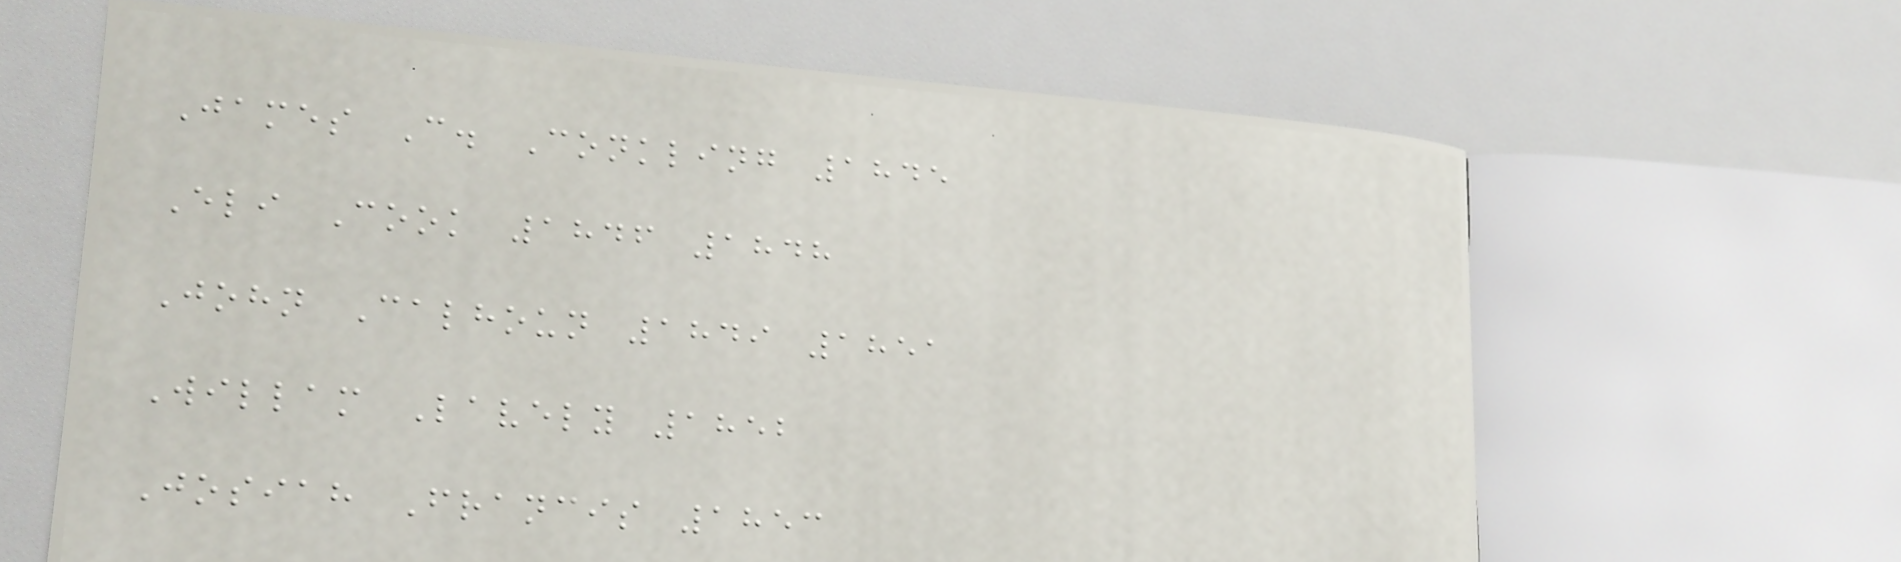James C. Conkling 1845
Eli Cook 1846 1848
John Calhoun 1849 1851
Willam Lavely 1852
Josiah Francis 1853
